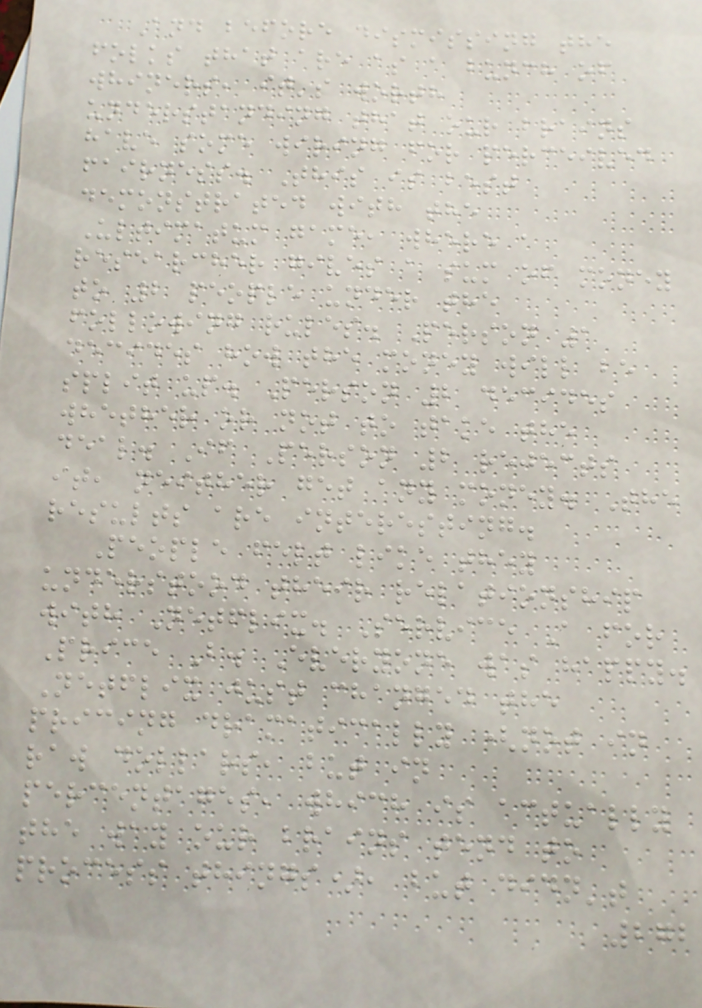And before dismissing the
folks that are as a bunch of
whiners, it's worth
understanding that our brains
have some wiring for perceived
fairness. This is best
demonstrated with the
Ultimatum game, where a
researcher gives a sum of money
to 2 people under the
following rules. Person 1
decides how the money will be
split up. Person 2 decides
whether or not to take the
deal. If Person 2 rejects
it, neither get any money. The
results are interesting.
People felt like they
understood their relationship
with Netflix. Service A for
Price B. Everyone was happy.
Netflix just changed the
pricing dramatically (not in
raw dollars, but in
percentages, which is actually
the way our brains tend to
process things), but didn't
272
